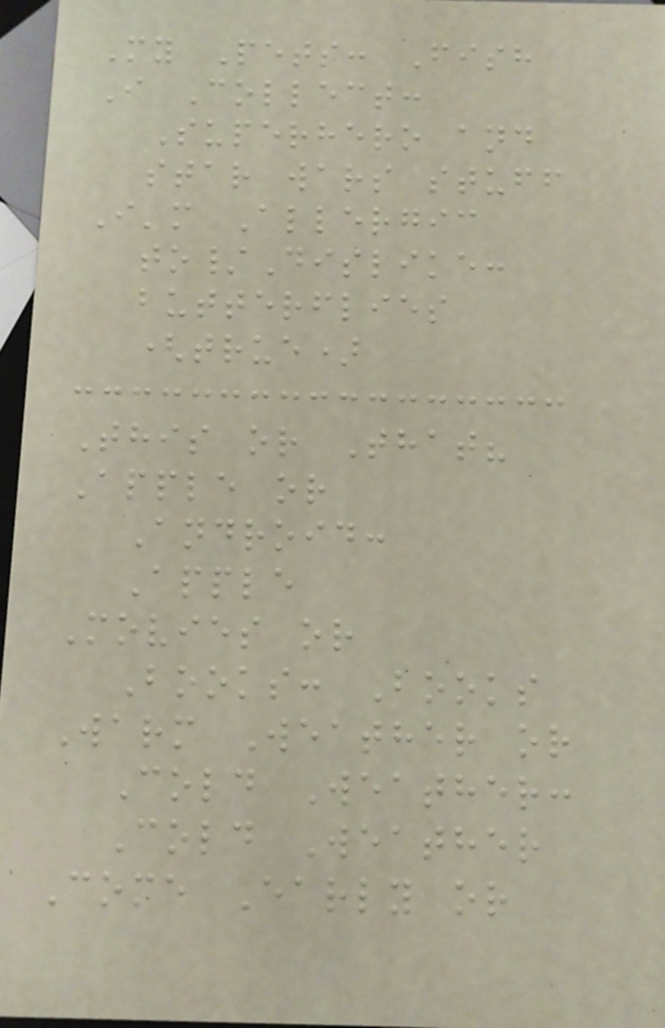My Pets: Fish
I Collect:
Superhero and
star wars stuff
I'm Allergic
to/Dislike:
butterflies
(true)
This or That?
Apple or
Android:
Apple
Movies or
Books: Books
Warm Weather or
Cold Weather:
Cold Weather
Come Early or
